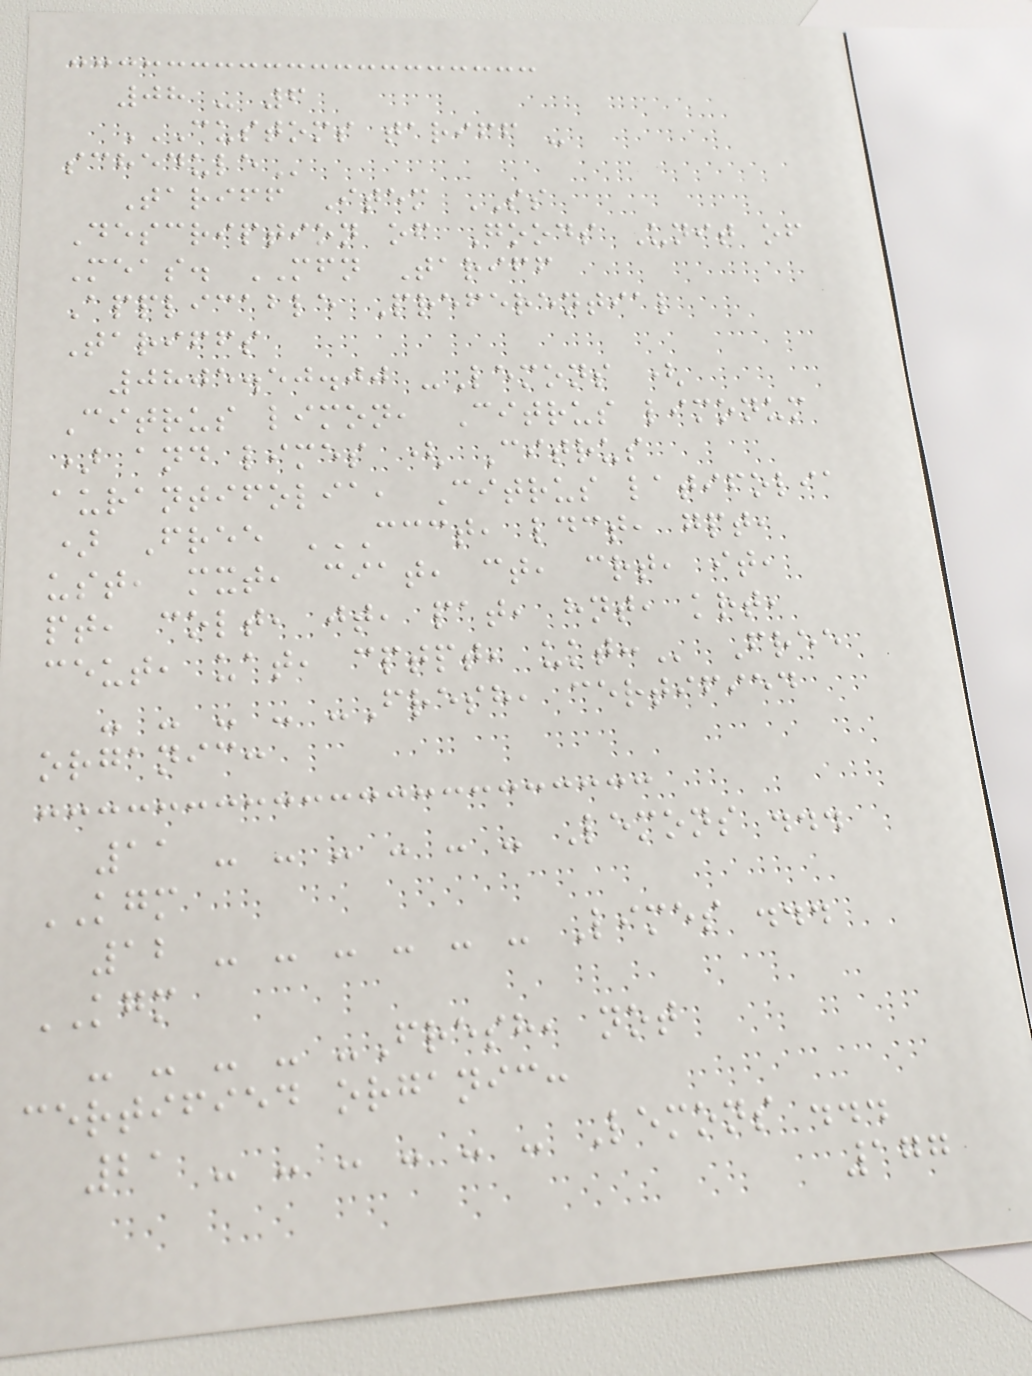08 - 6
CUSTOMS TARIFF -
SCHEDULE
Tariff Item SS
Description of Goods Unit of
Meas. MFN Tariff
Applicable Preferential
Tariffs
0805.50.00 -Lemons (
Citrus limon, Citrus limonum
) and limes ( Citrus
aurantifolia, Citrus latifolia
) Free CCCT, LDCT, GPT,
UST, MXT, CIAT, CT, CRT, IT,
PT, COLT, JT, PAT, HNT, KRT,
CEUT, UAT, CPTPT, UKT: Free
- - - - -Fresh, certified
organic:
11 - - - - - - Lemons ...
KGM
12 - - - - - - Limes ...
KGM
- - - - -Fresh, not
certified organic:
21 - - - - - - Lemons ...
177
